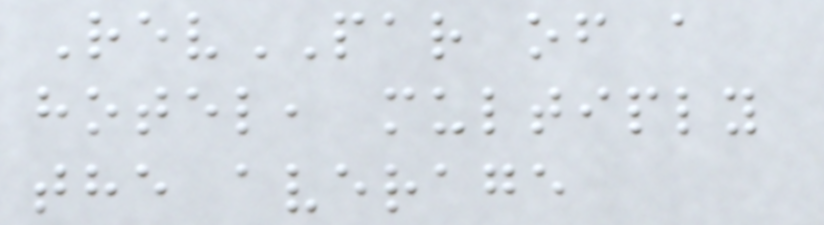RevPAR of a
hotel, multiply
the average
